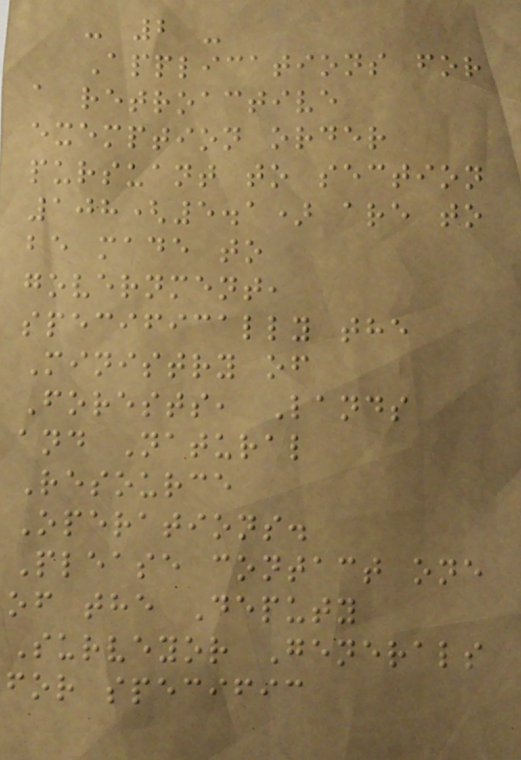- 2 -
Applications for
a retroactive
exemption order
pursuant to section
108(5.1) are to
be made to
government,
specifically the
Ministry of
Forests, Lands
and Natural
Resource
Operations.
Please contact one
of the Deputy
Surveyor Generals
for specific
